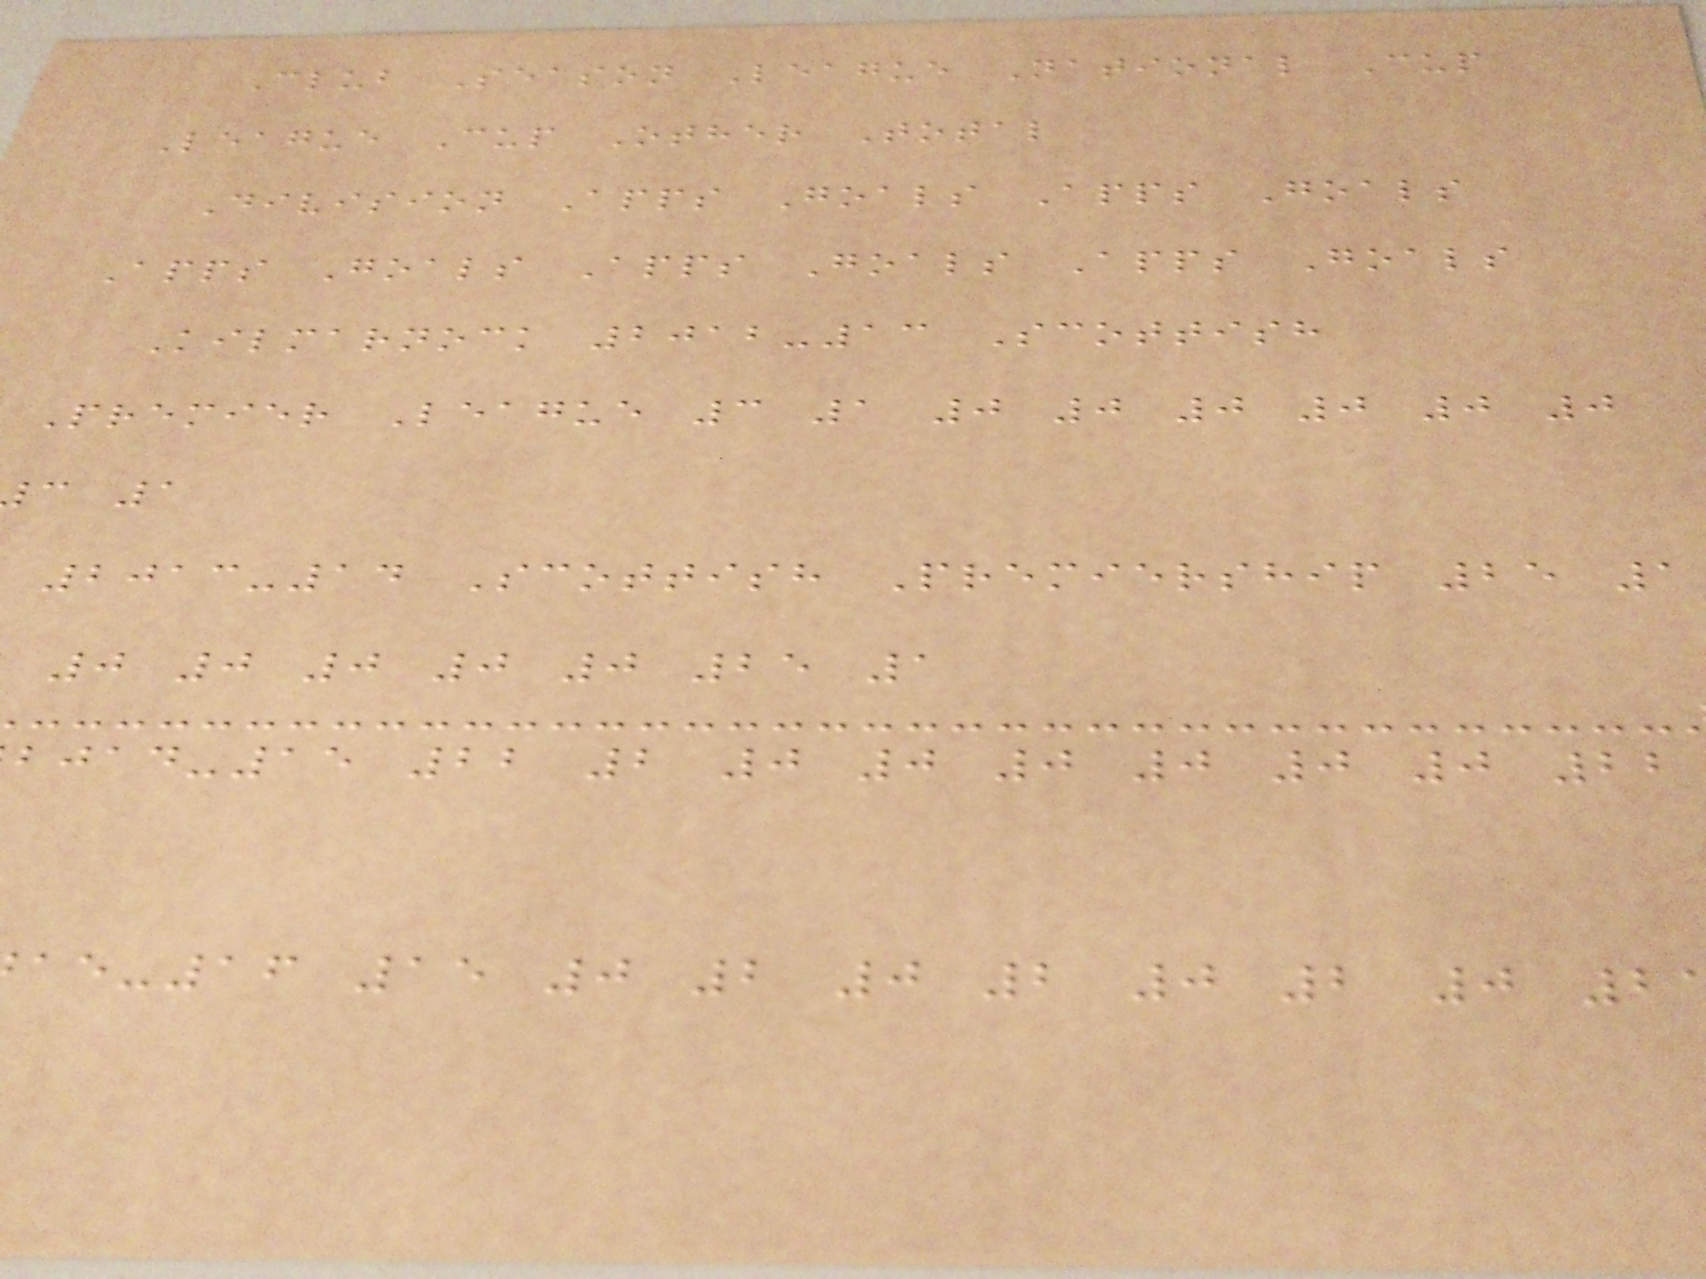Club Season League National Cup
League Cup Other Total
Division Apps Goals Apps Goals
Apps Goals Apps Goals Apps Goals
Kilmarnock 2012-13 Scottish
Premier League 3 1 0 0 0 0 0 0
c 1
2013-14 Scottish Premiership 25 1
0 0 0 0 0 25 1
-15 22 2 0 0 0 0 0 0 22
-16 15 0 2 0 2 0 2 0 2
